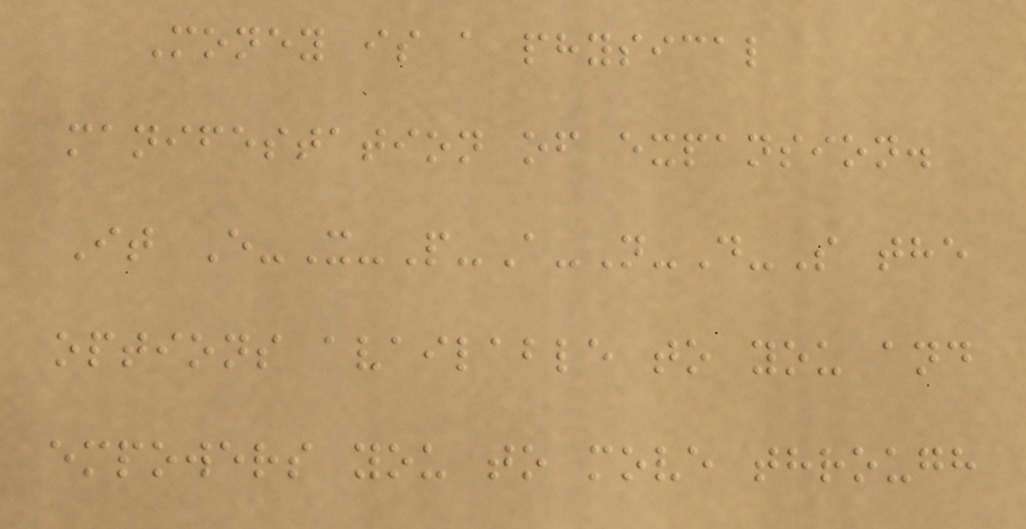Money is a physical
manifestation of expansion.
It E-X-P-A-N-D-S the
options available to you and
empowers you to move through
